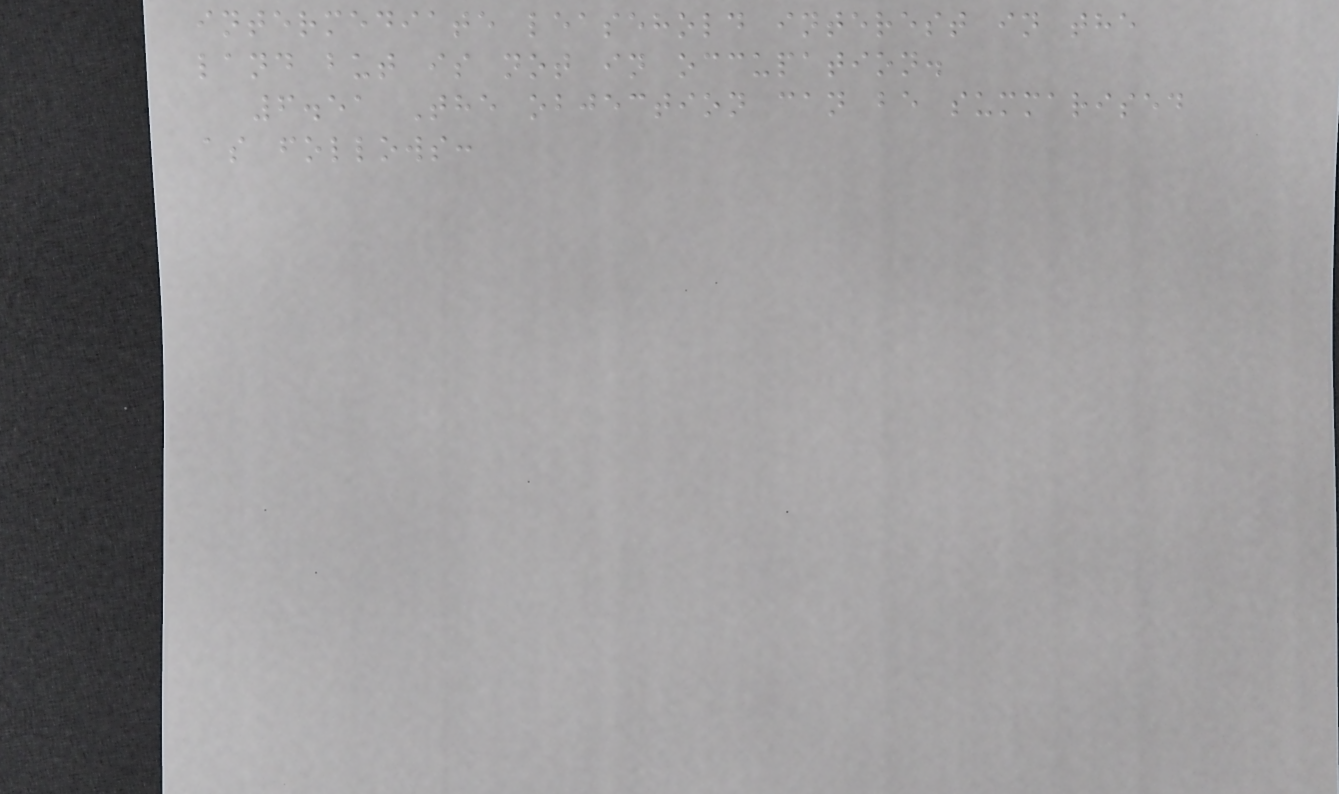intermediate leasehold interest in the
land but is not in occupation.
6.51 The objection can be summarised
as follows:
